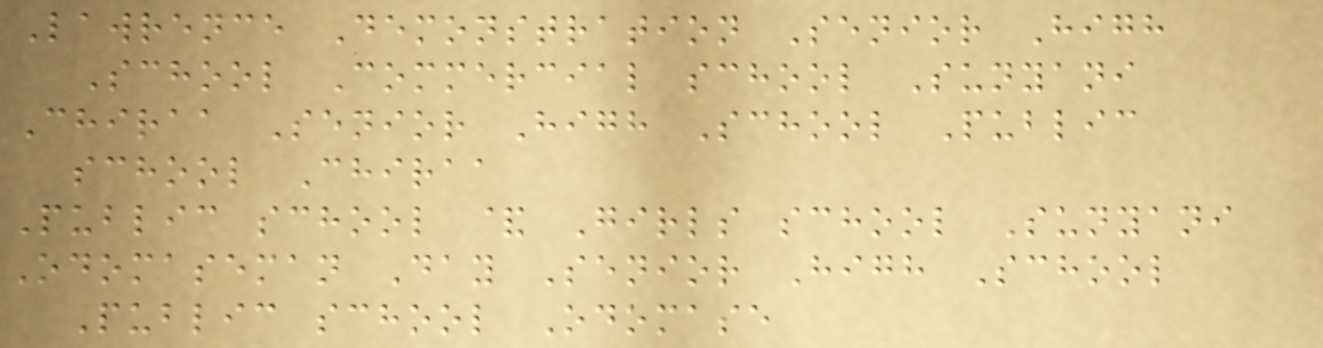Lawrence Demonstration Senior High
School Commercial school Sunyani
Chiraa Senior High School Public
school Chiraa
Public school & Girls school Sunyani
Odomaseman Day Senior High School
Public school Odomase
